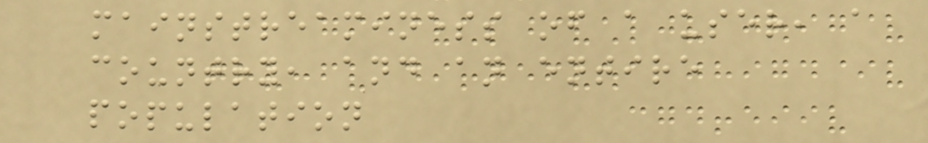mainstreaminess of a user, a
country, and an entire
population
